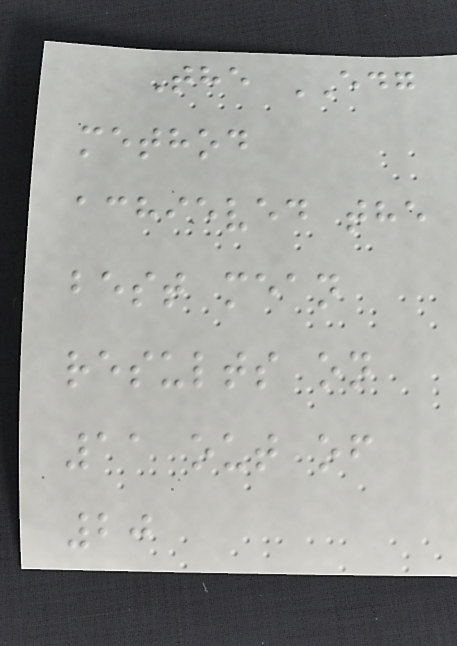The EDG
method
achieved the
best mean
results on
11 out of
20
